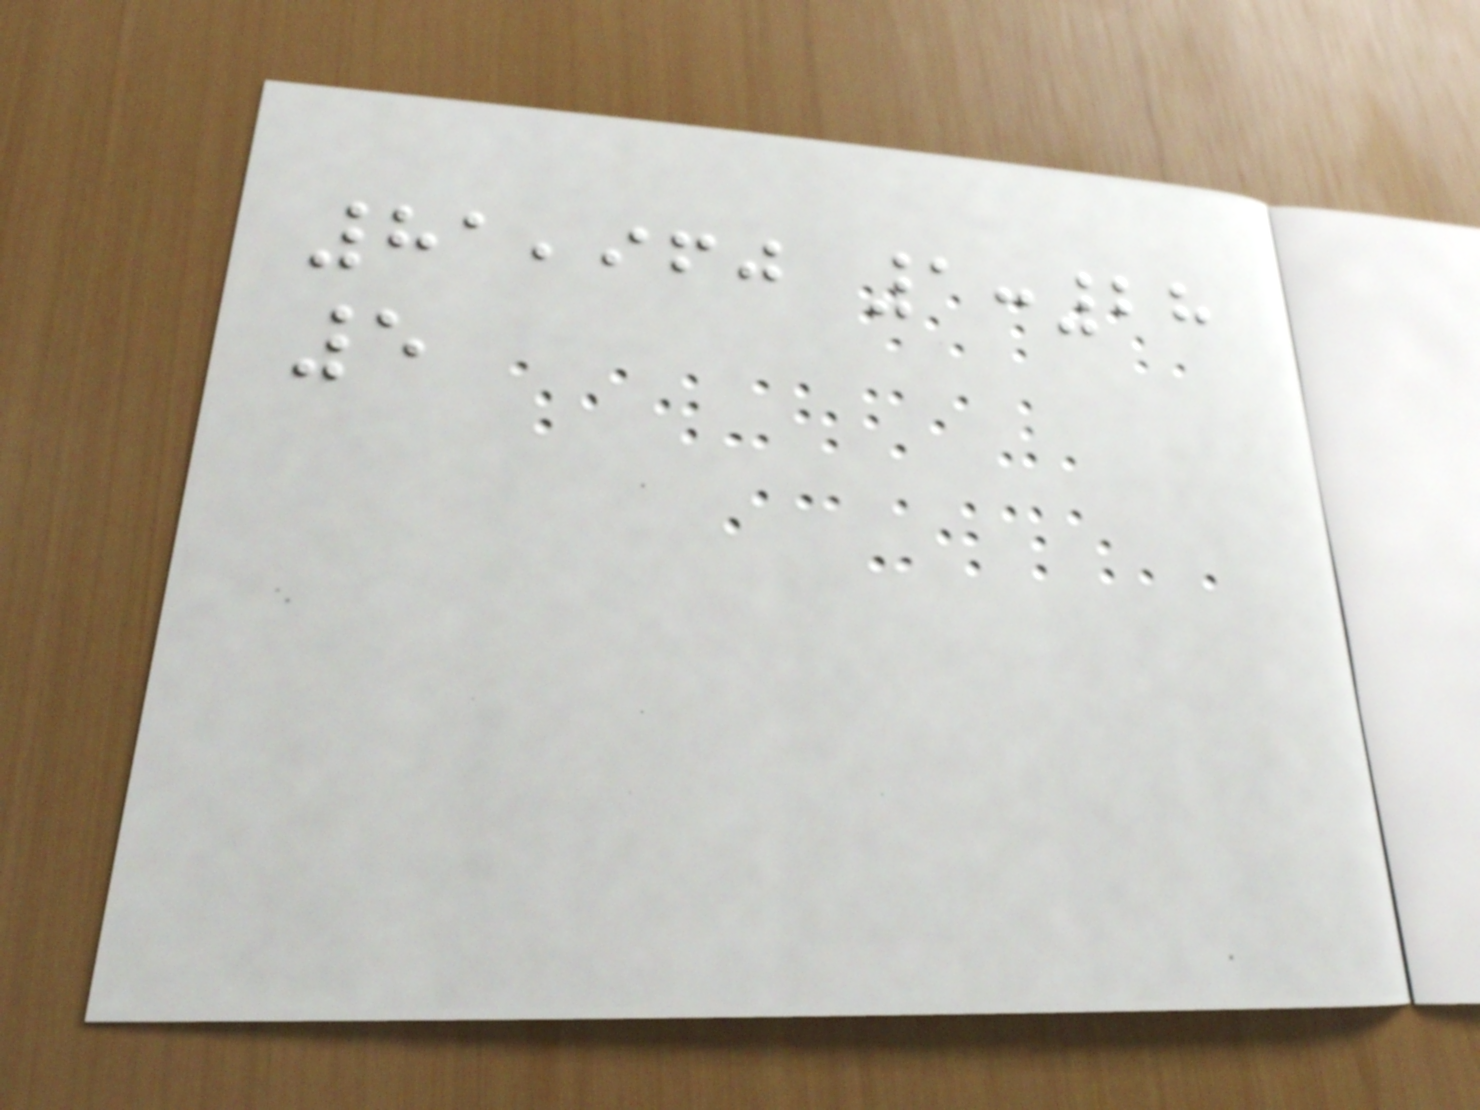81,960 1:28
5
